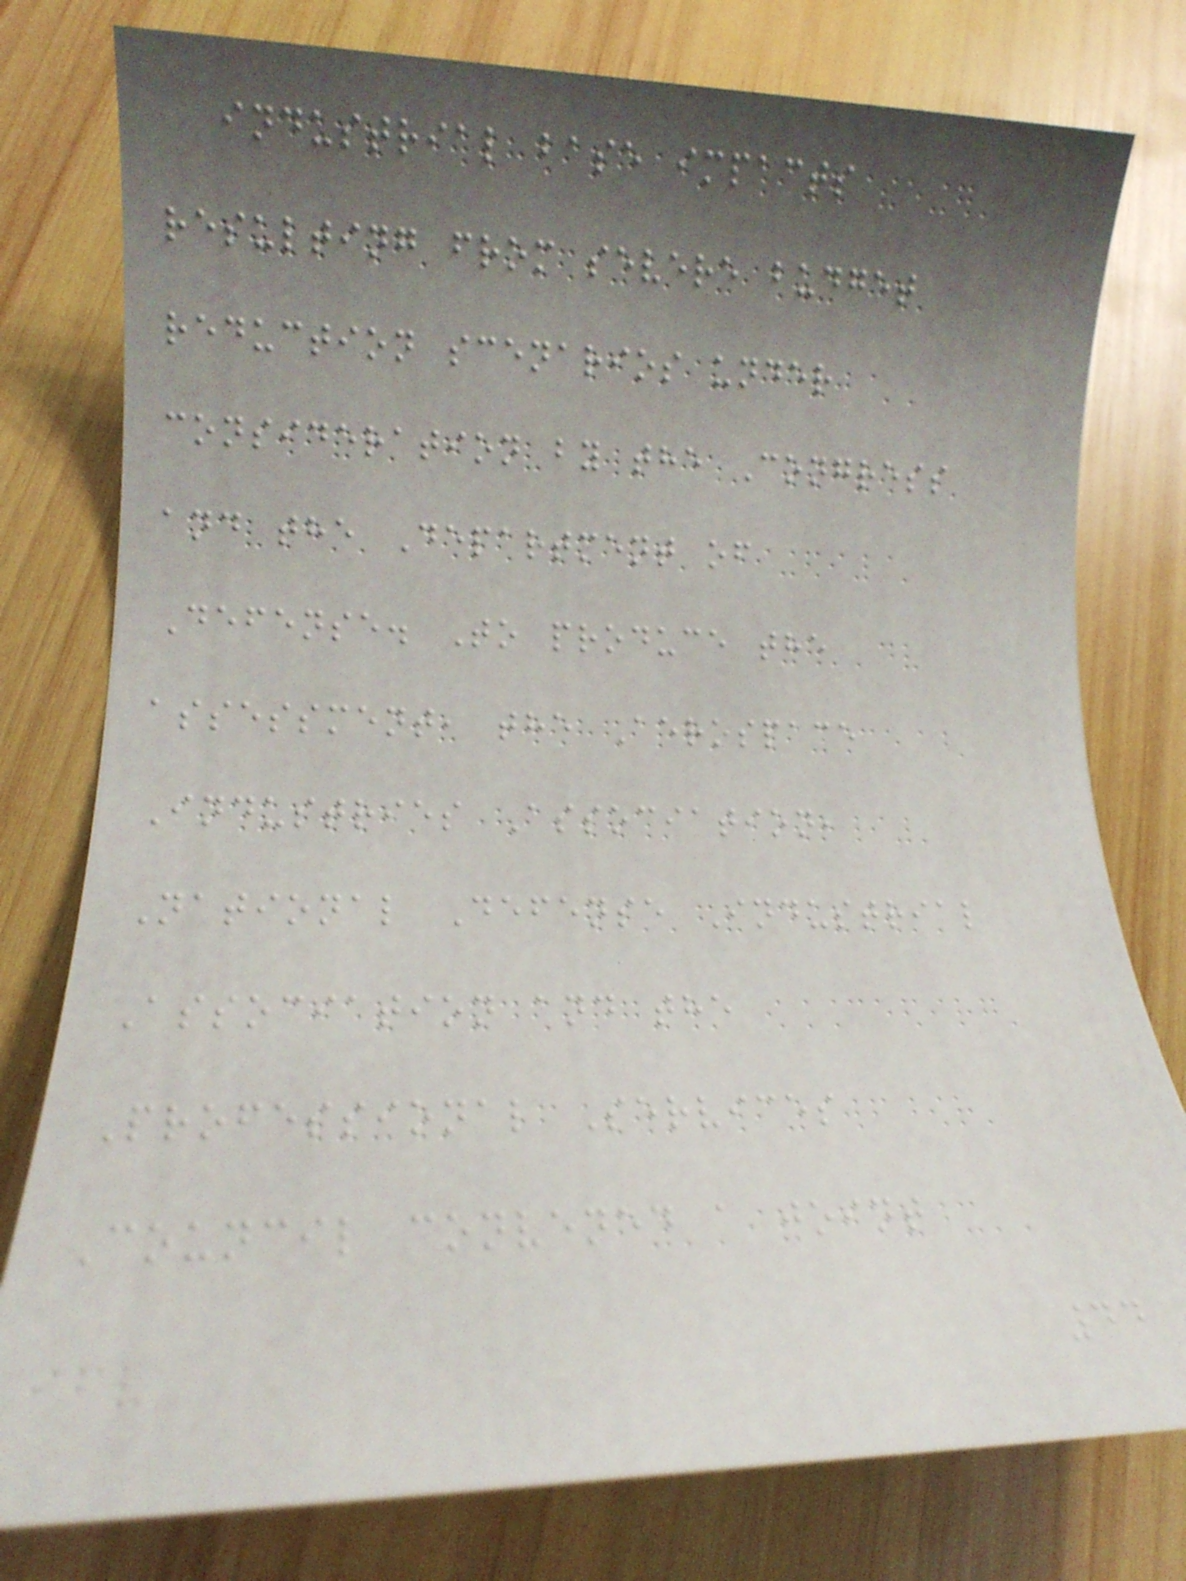industrial base impacts
resulting from severe budget
reduction scenarios under
consideration by the Congress
and the Department of
Defense. To produce the
assessment, the Aerospace
Industries Association,
National Defense Industrial
Association and the
Professional Services
Council convened a joint
44
